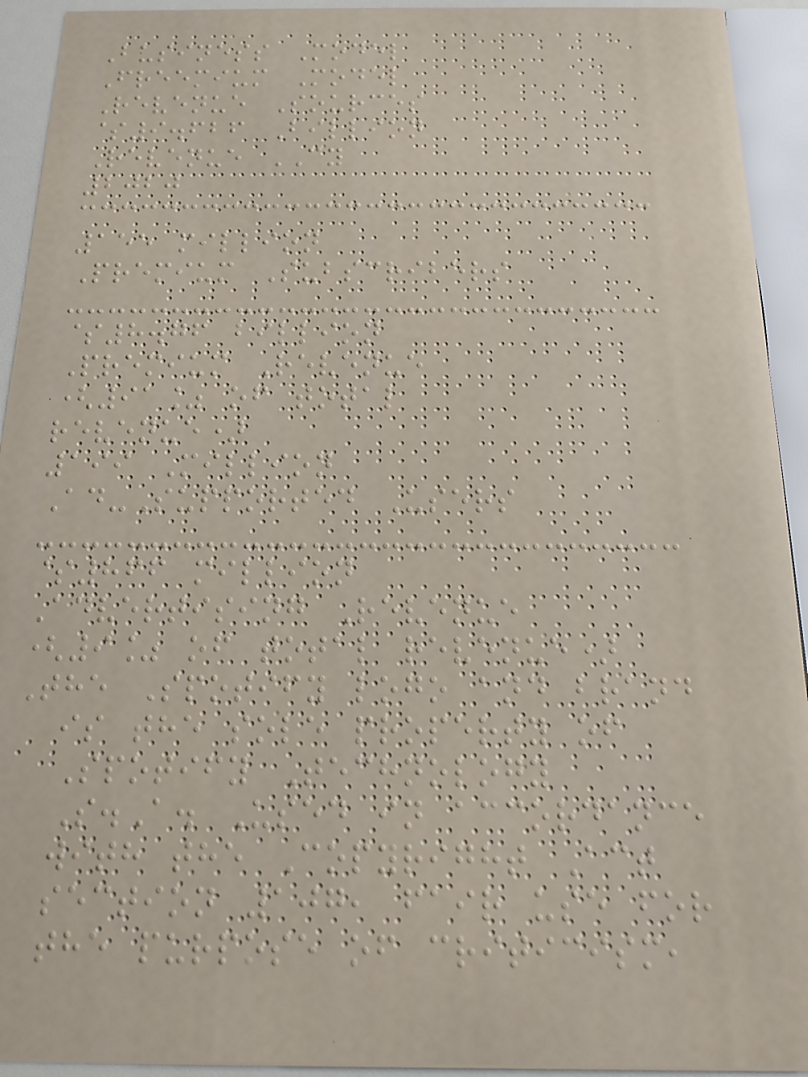Business Model
Freemium Model
Revenue Sources
$9.626 Billion
Revenue CY
2020
155 million
Premium Subscribers
$8.76 billion
Premium Revenue
(91% of total
revenue)
199 Million
Ad-Supported Users
$866 million
Advertising Revenue
(9% of total revenue)
The Spotify logo and brand
is the sole property of
Spotify Technology
S.A. Used in accordance
with the Copyright Act
section 107, fair use for
the purpose of criticism,
